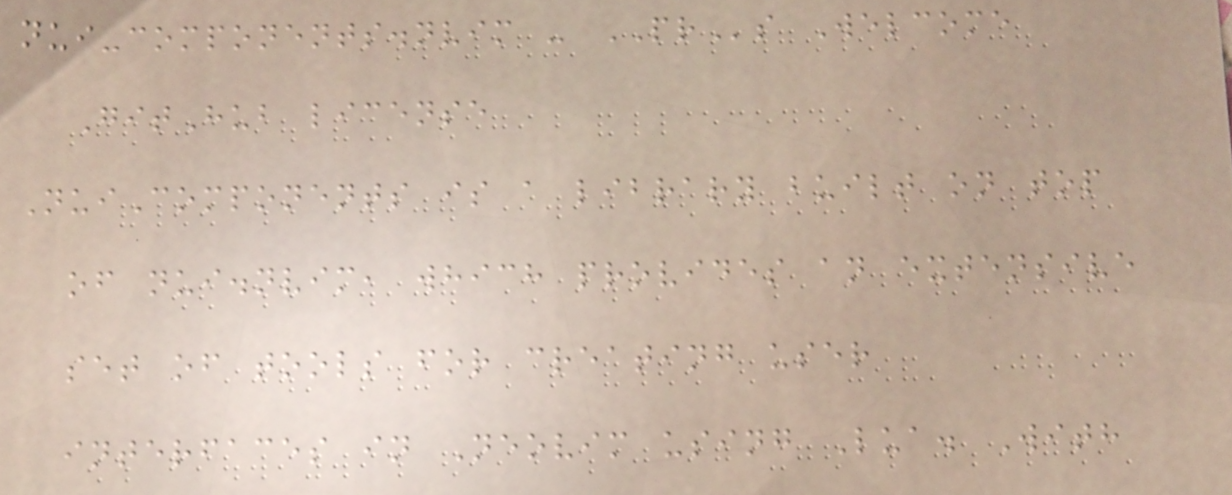nui-components.nvim - PRs Welcome
GitHub license
NuiComponents is a library built on top
of nui.nvim, which provides an extensive
set of tools for creating user
interfaces in Neovim using Lua. With
